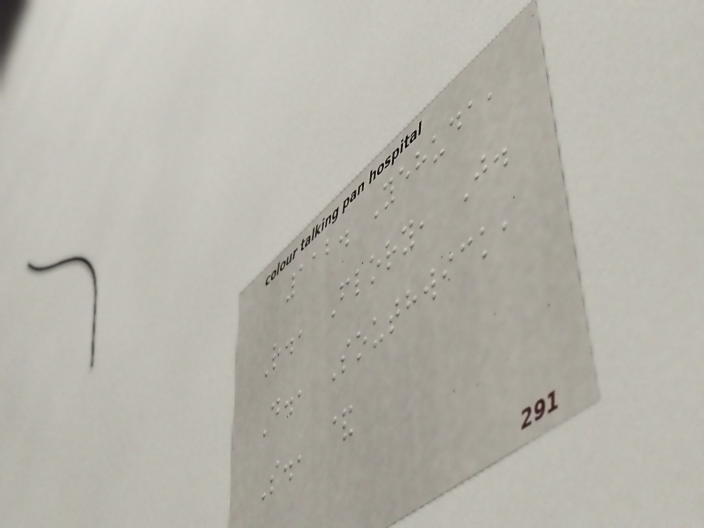112. Yehuda,
R., Flory, J.
D., Southwick,
S., &
